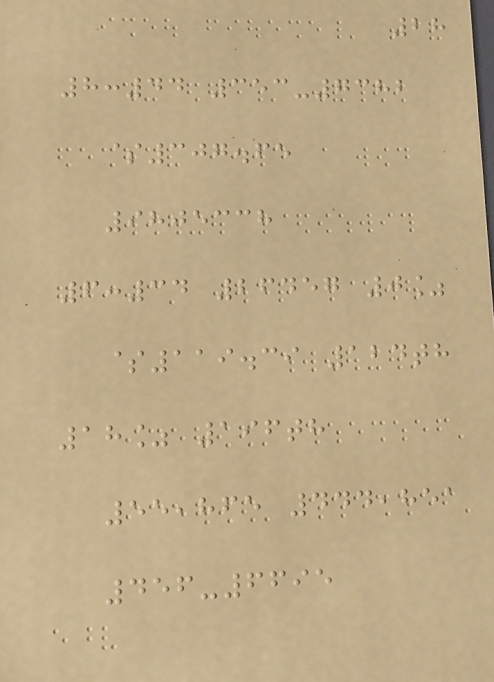28
8:44 353-7382
$307.65
9805338
6:34 26457 0%
$119.39 124th
18% 196th
55,865 444,851
456-6695
